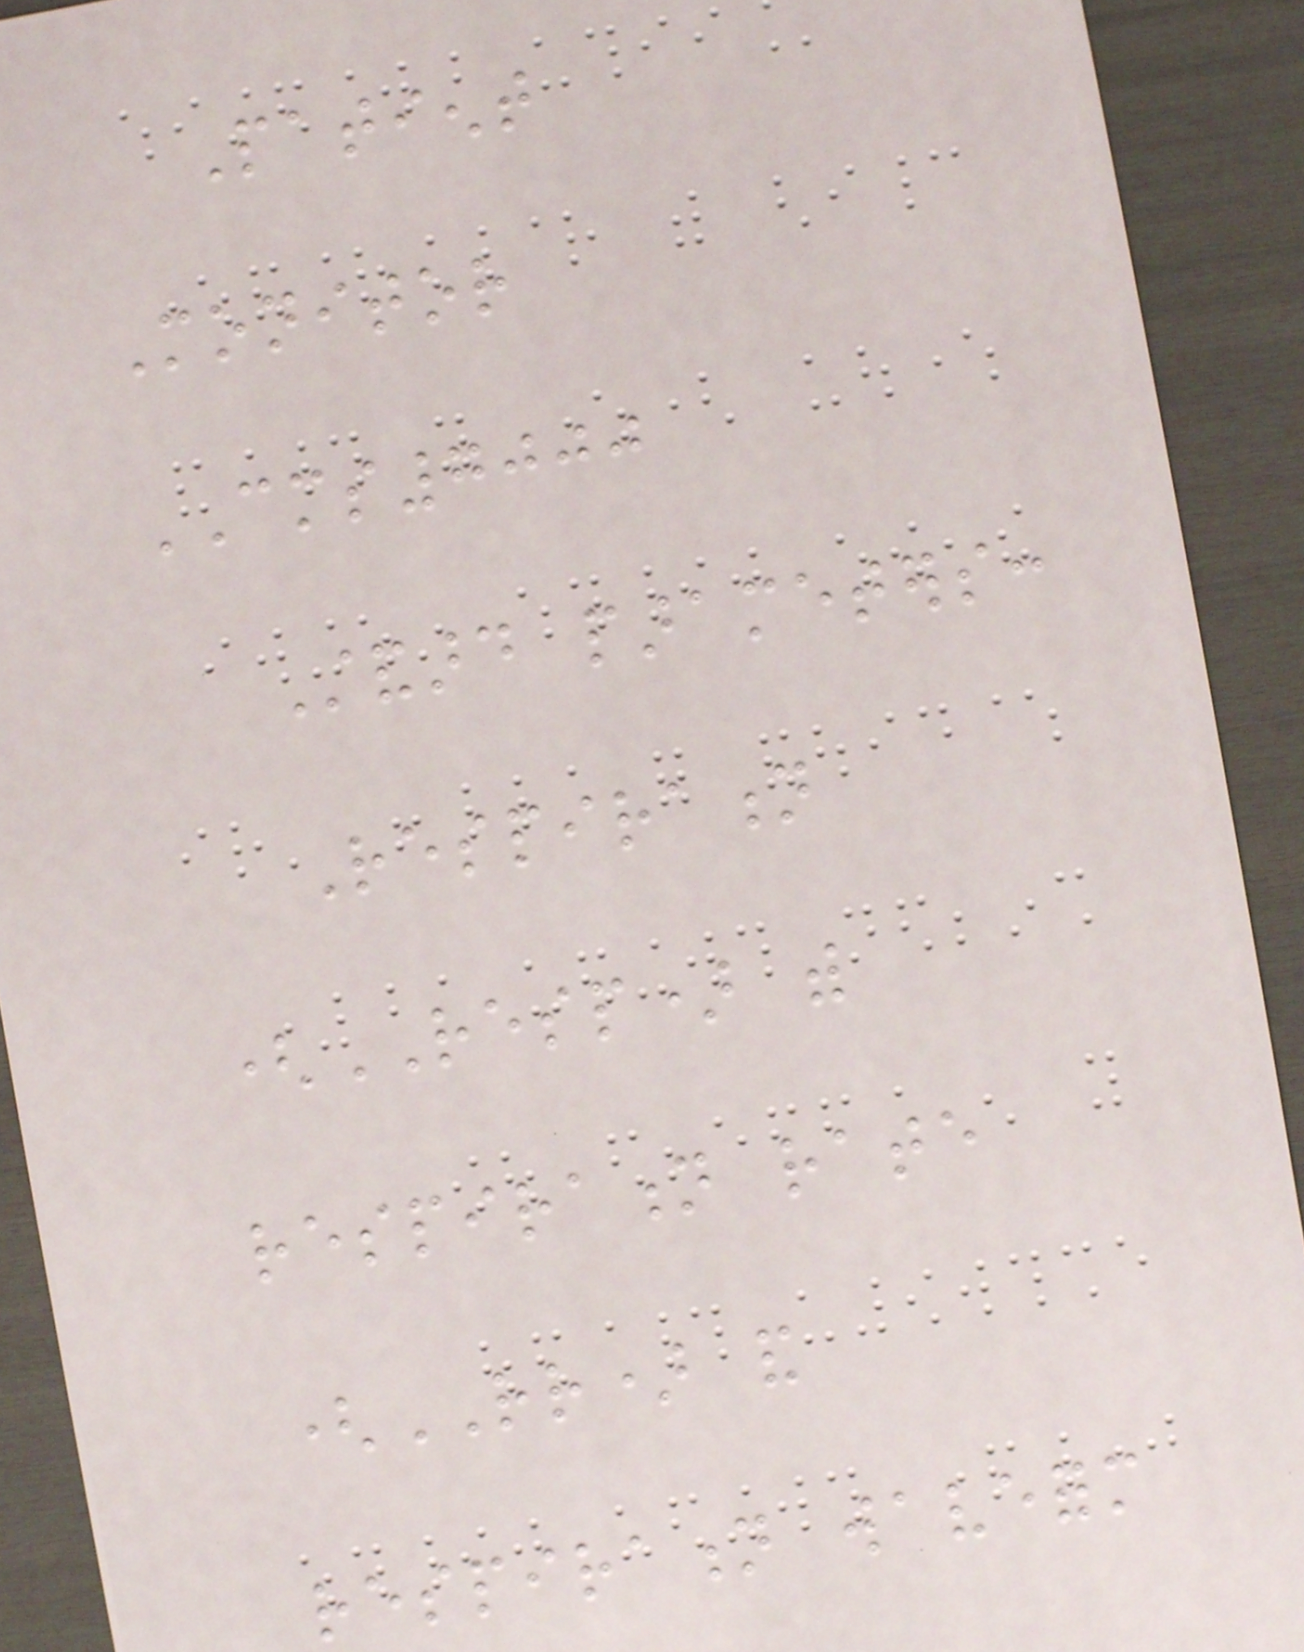Patient
Monitor
CMS7000
Standard parameters:
Respiration
(RESP) with
respiration rate
(RR) and
respiration waveform
